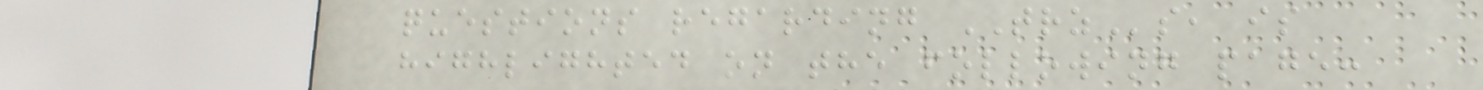questions regarding TRZs, is
highlighted on the following page:
